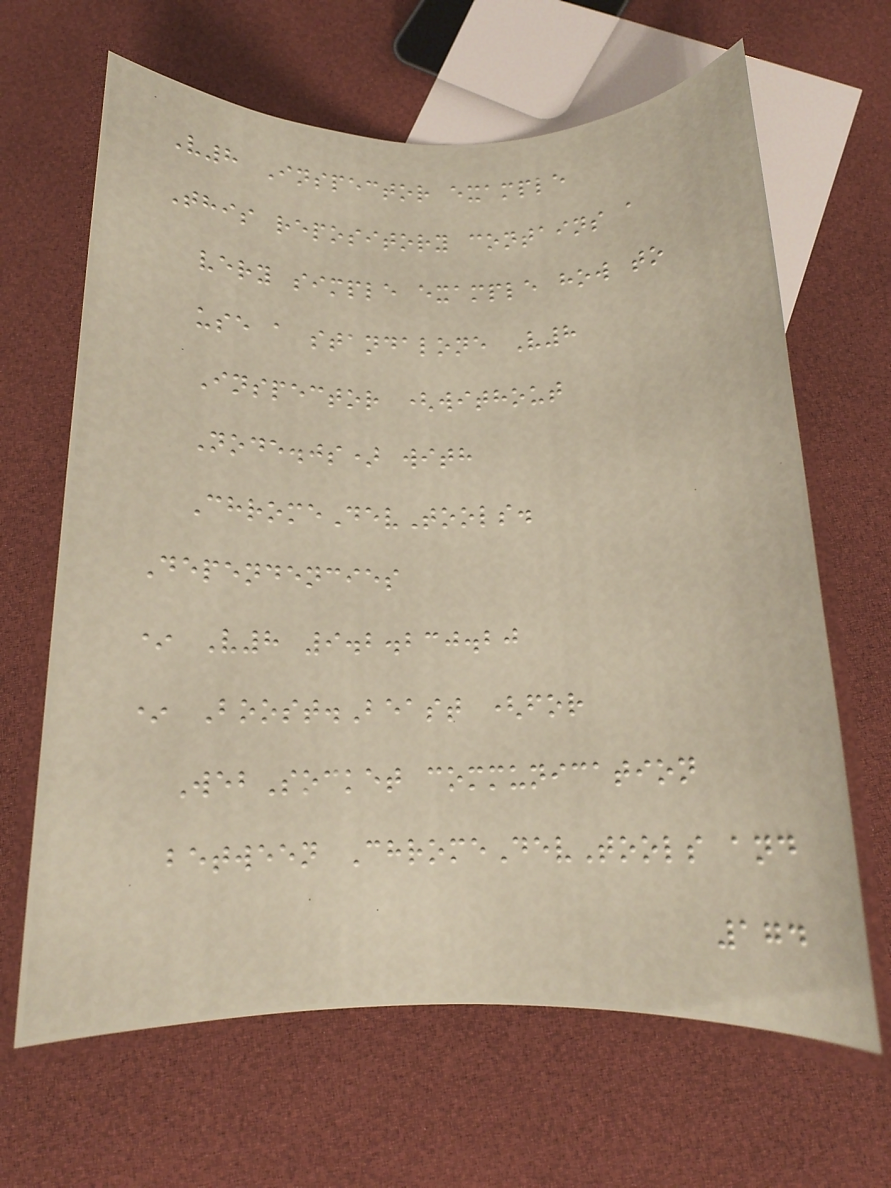V8 Inspector example
This repository contains a
very simple example how to
use a standalone V8
Inspector (without
Node.js) with
ChromeDevTools.
Dependencies
* V8 9.2.230.20
* Boost.Beast (for
WebSocket communication
between ChromeDevTools and
174
